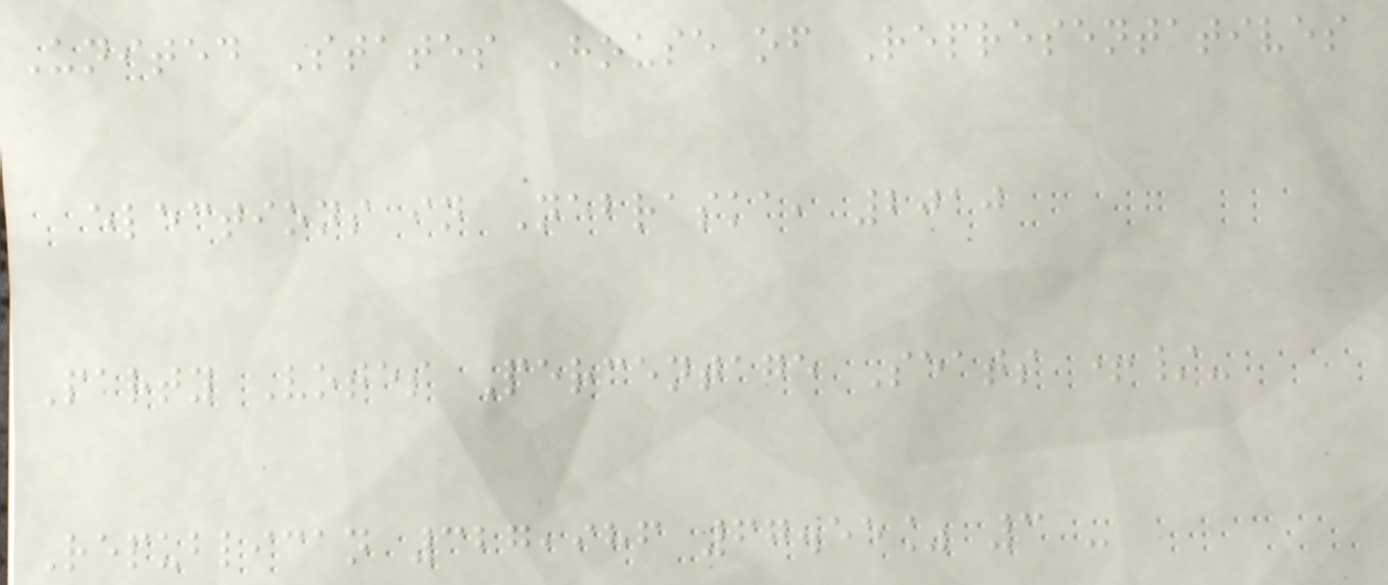United States House of Representatives
elections in Nebraska, 2010
Party Votes Percentage Seats +/-
Republican 327,986 67.55% 3 -
